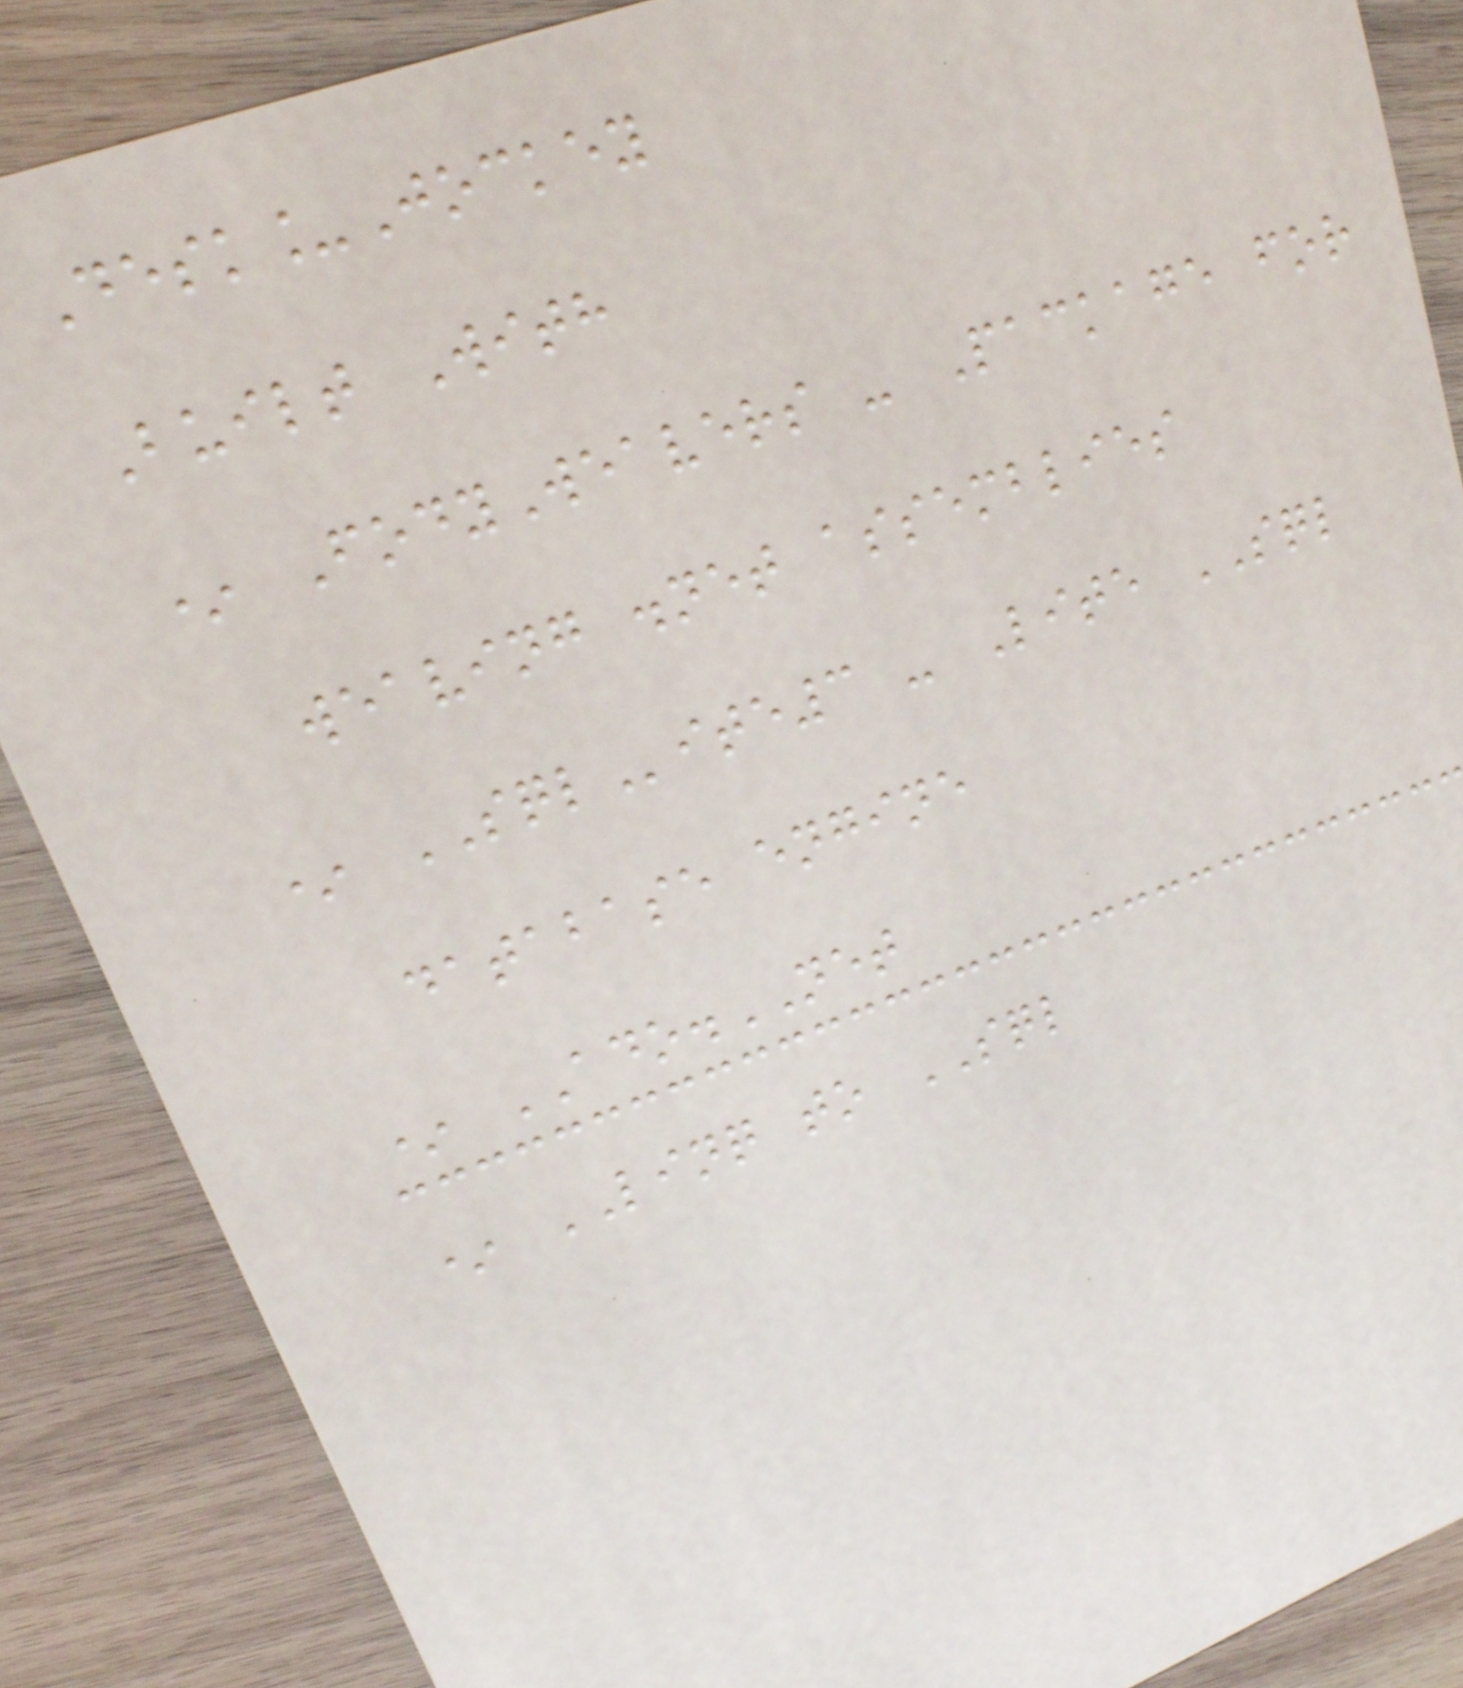Desk_Jockey
Built With
* FodyWeavers - Package for
weaving .net assemblies
* SQLite3 - Lite SQL
database engine
* ADO.NET
* LINQ to SQL
